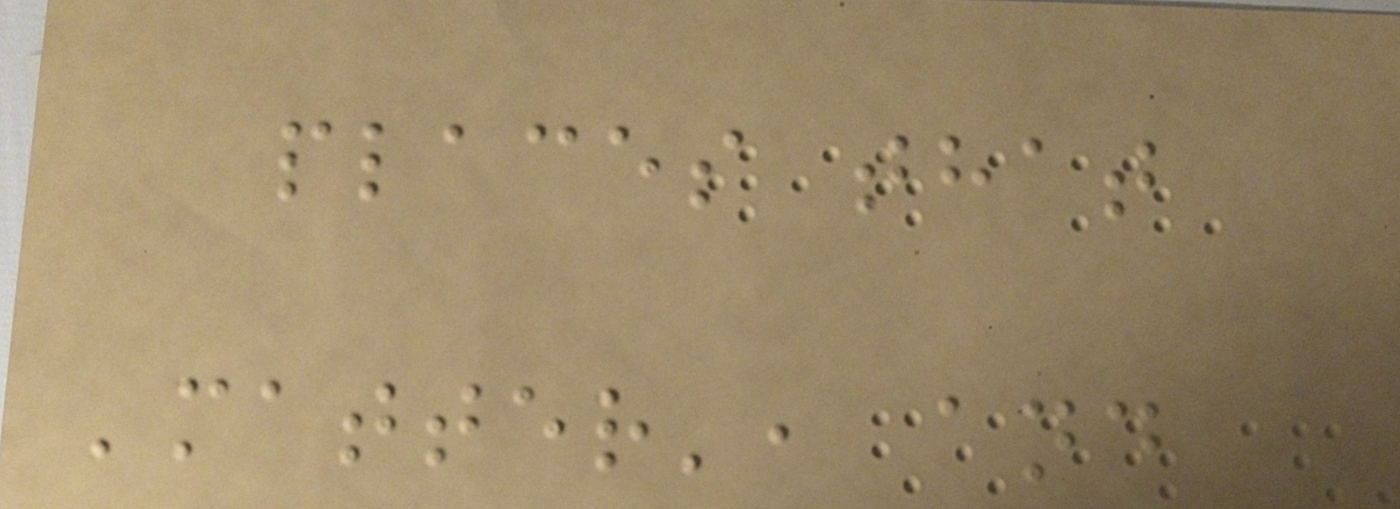places that
'matter', and
